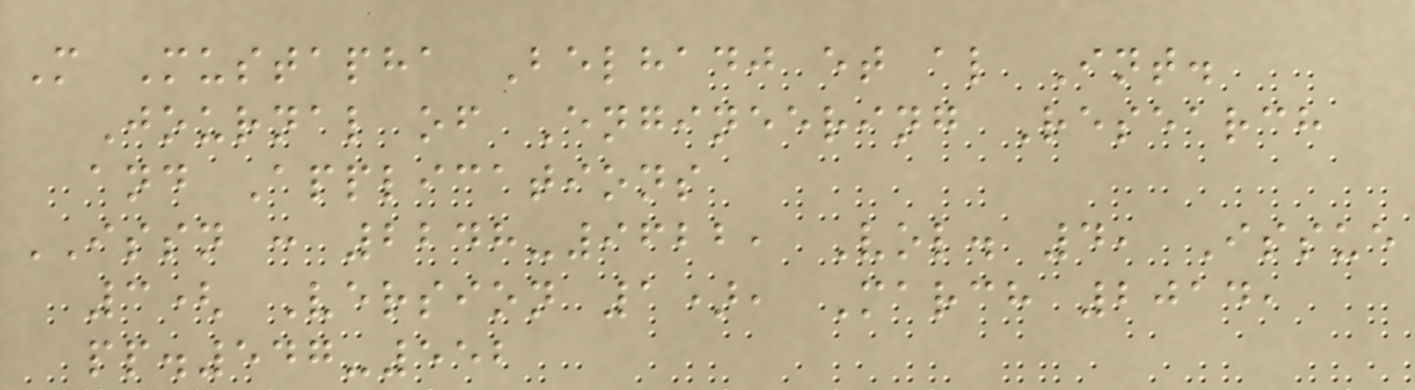M Mustapha Belhadj et al Int.
Journal of Engineering Research
and Applications
ISSN : 2248-9622, Vol. 4, Issue
3( Version 1), March 2014,
pp.547-552
